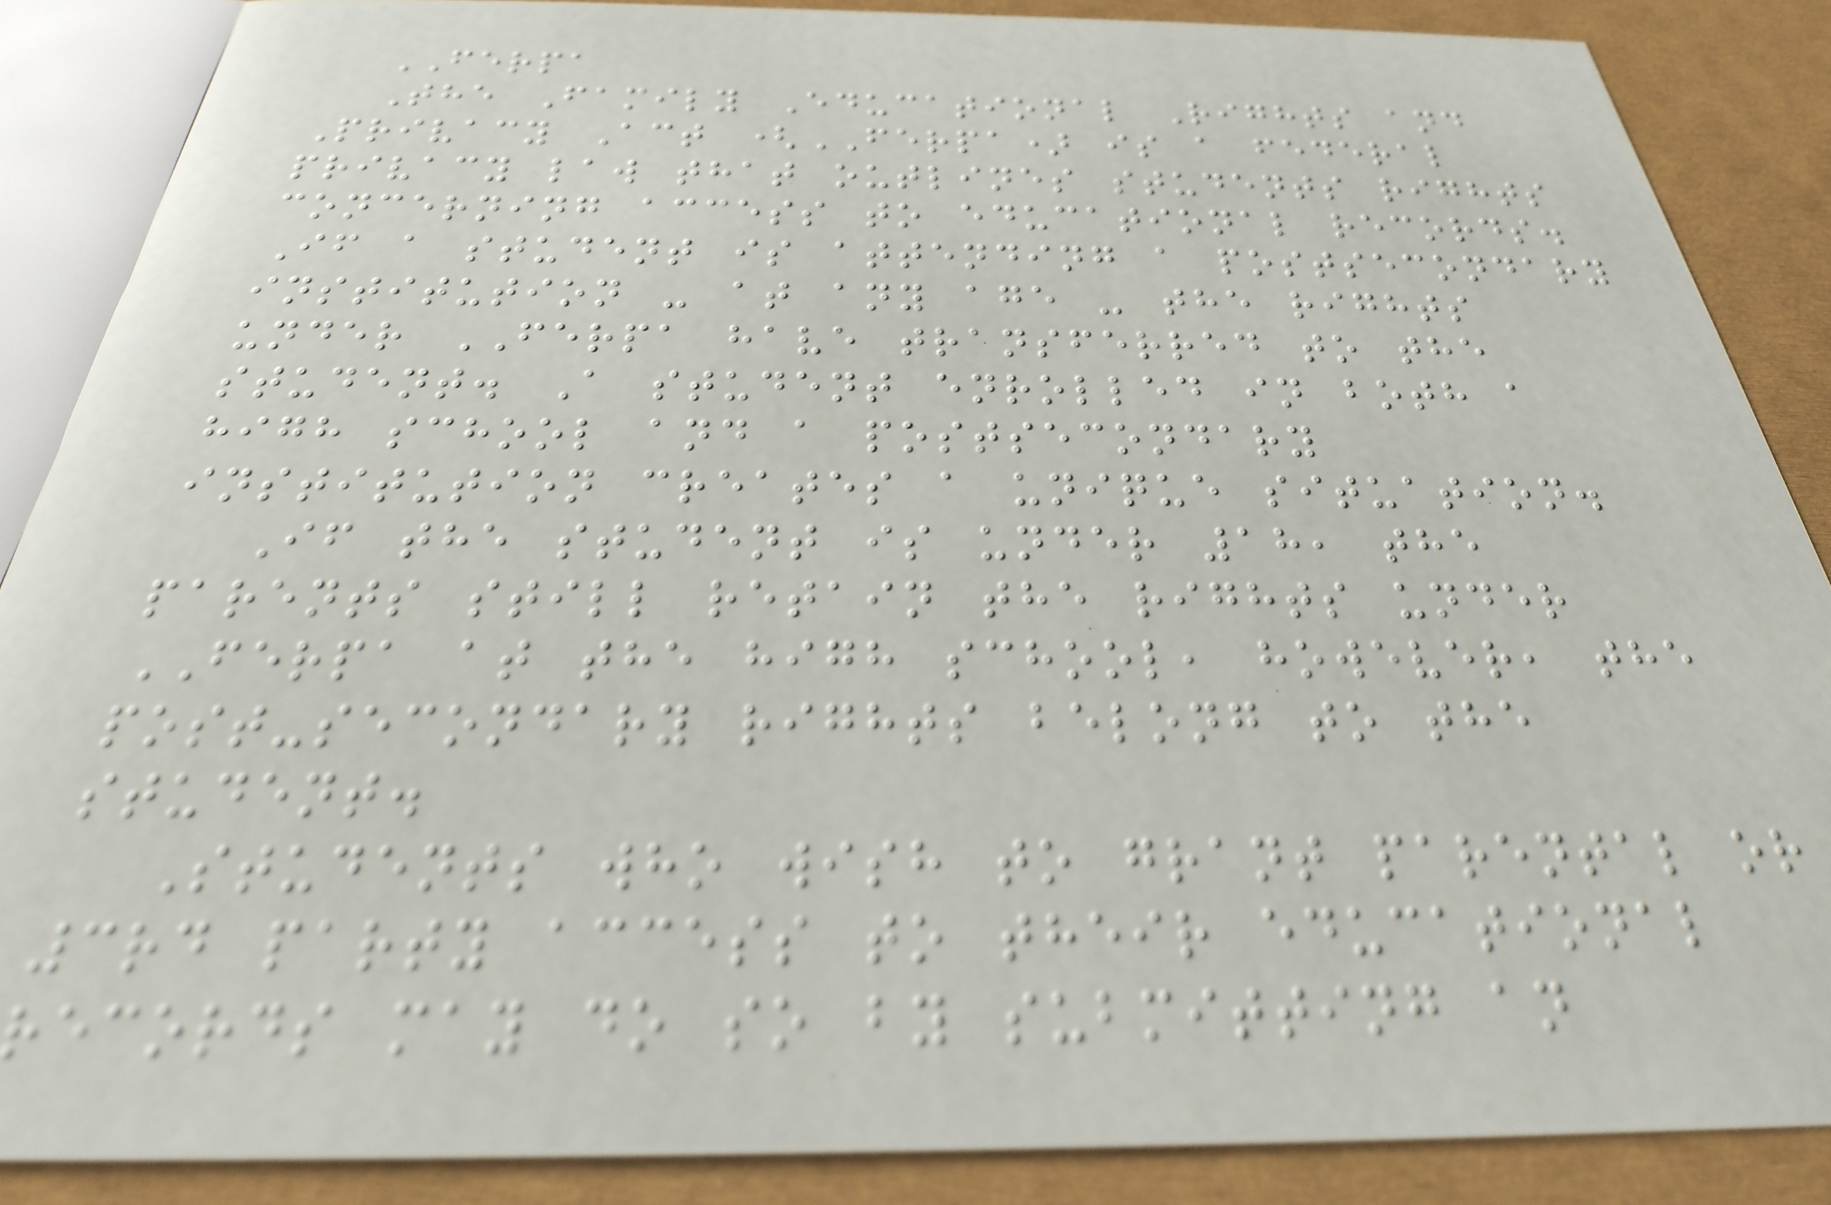FERPA
The Family Educational Rights and
Privacy Act (FERPA) is a federal
privacy law that outlines students rights
concerning access to educational records.
If a student is attending a postsecondary
institution - at any age - the rights
under FERPA have transferred to the
student. A student enrolled in both a
high school and a postsecondary
institution creates a unique situation.
If the student is under 18, the
parents still retain the rights under
FERPA at the high school, however, the
post-secondary rights belong to the
student.
Students who wish to grant parental or
3rd party access to their educational
records may do so by submitting an
